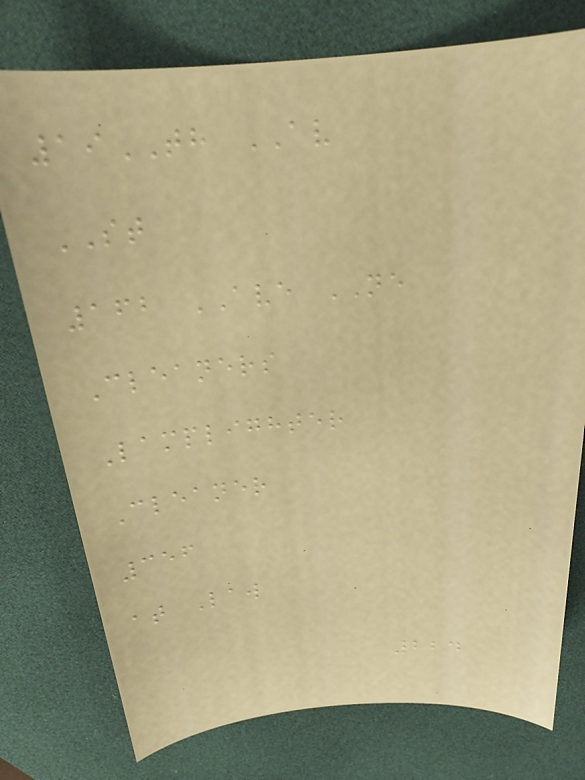19TH AV
ST
162 AVE NE
Cleaners
Lamplighter
Cleaner
356
at Law
224
